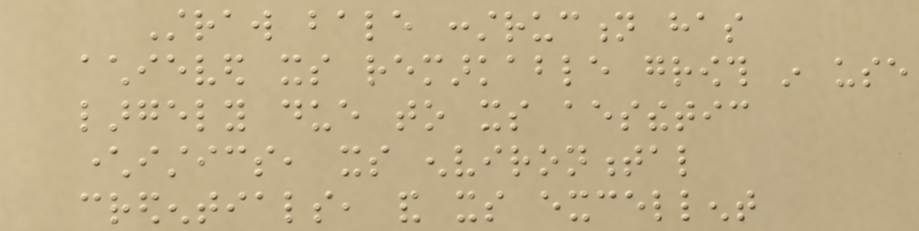Straw bale construction has
achieved its remarkable growth in use
largely due to its aesthetic
characteristics, its environmental
credentials, and its excellent
